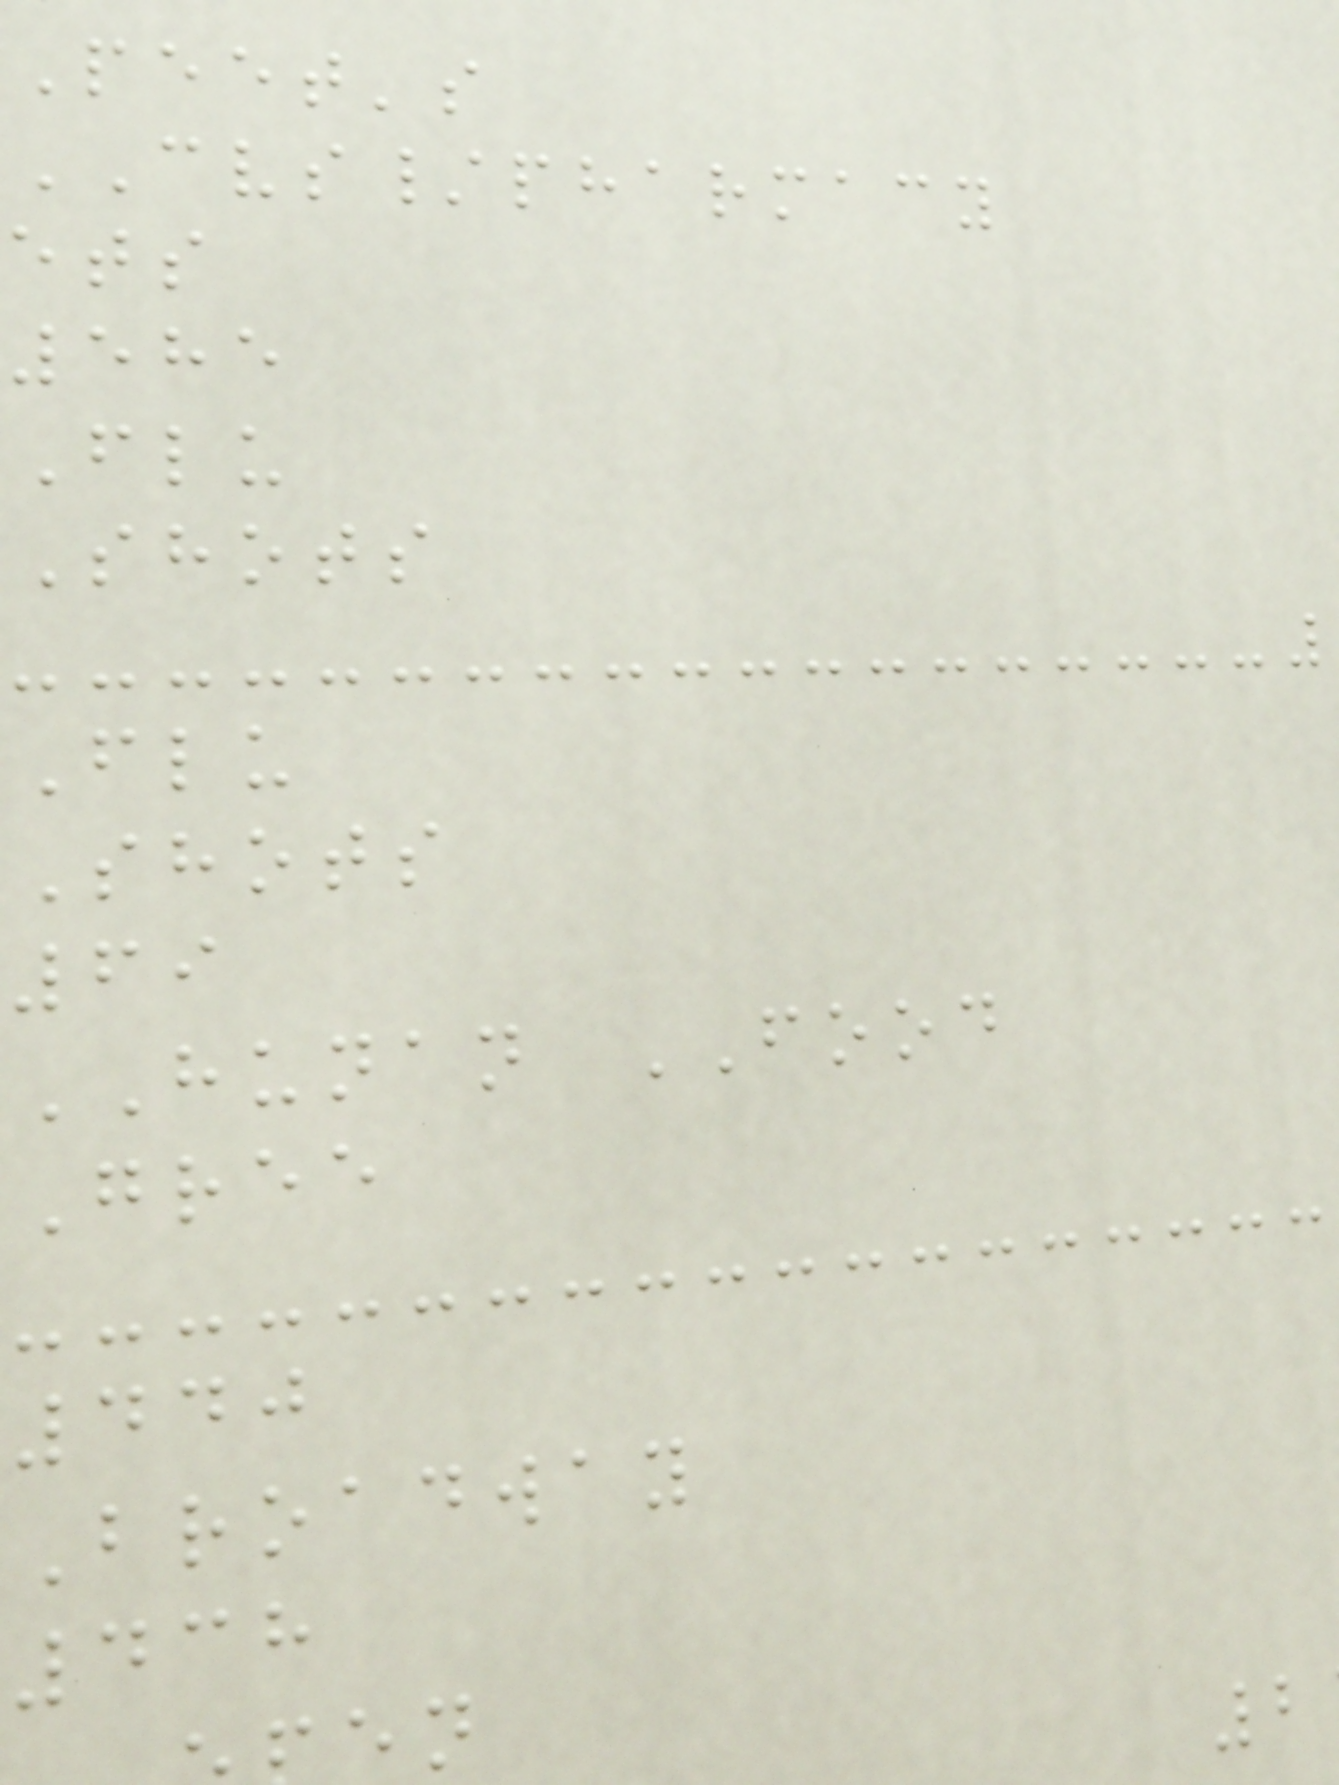Peet's
CVS/pharmacy
ets
585
Flu
Shots
Flu
Shots
69
HUNAN FOOD
Gree
440
Broadway
438
